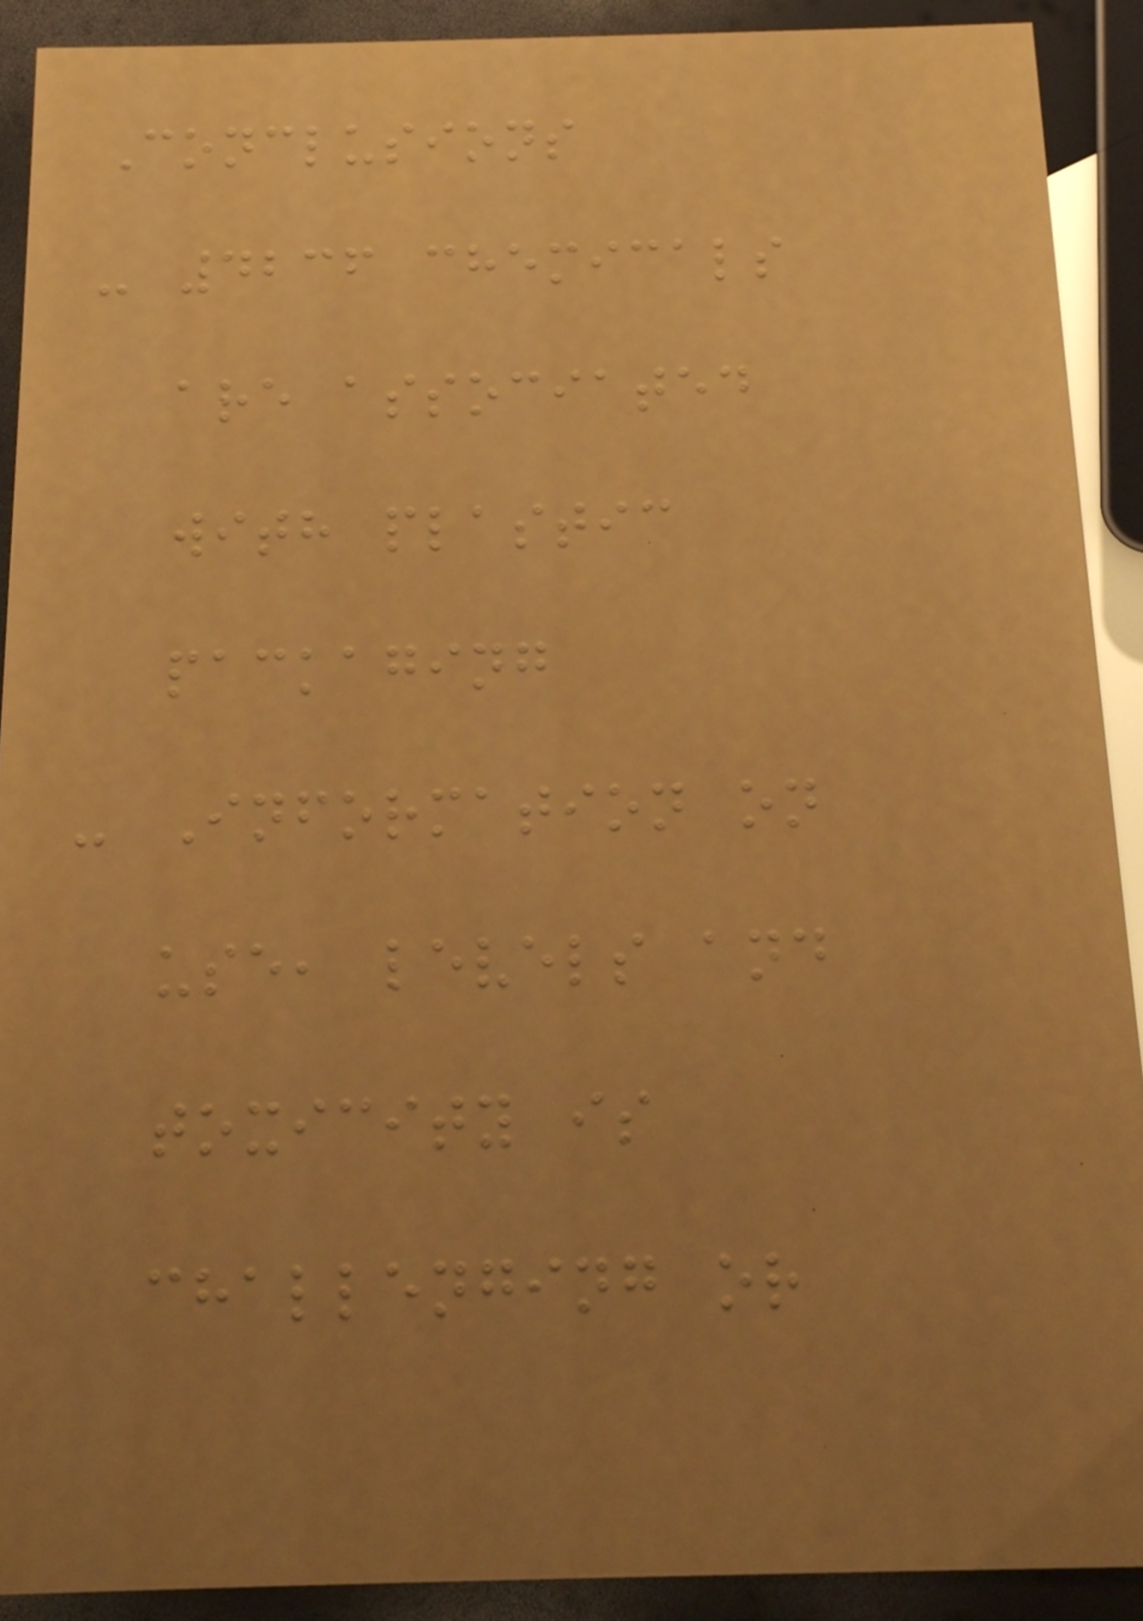Conclusions
- 4236 chemicals
are associated
with plastic
packaging
- Information on
use, levels and
toxicity is
challenging or
